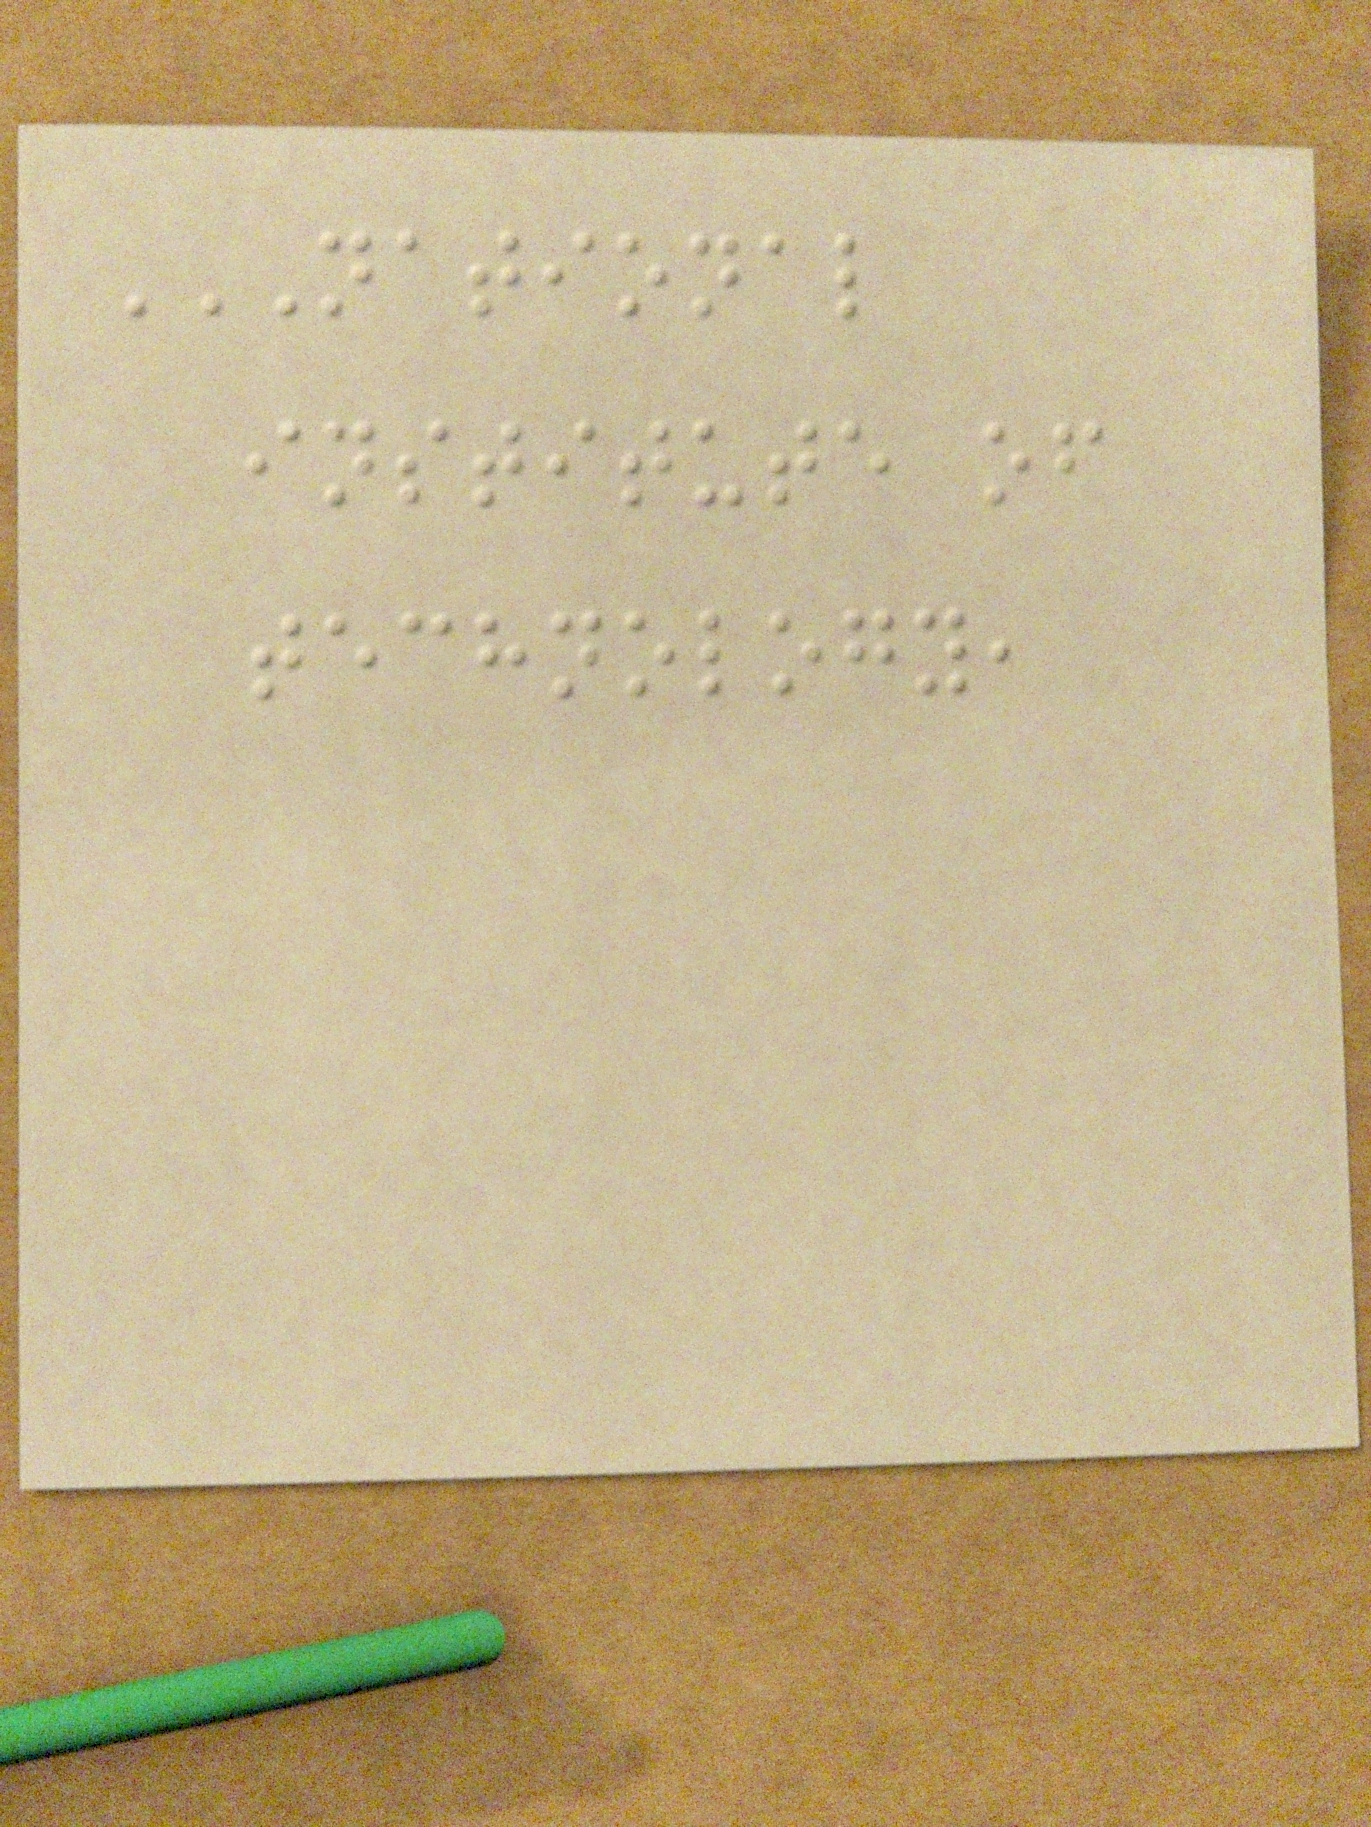NATIONAL
INSTITUTE OF
TECHNOLOGY,
